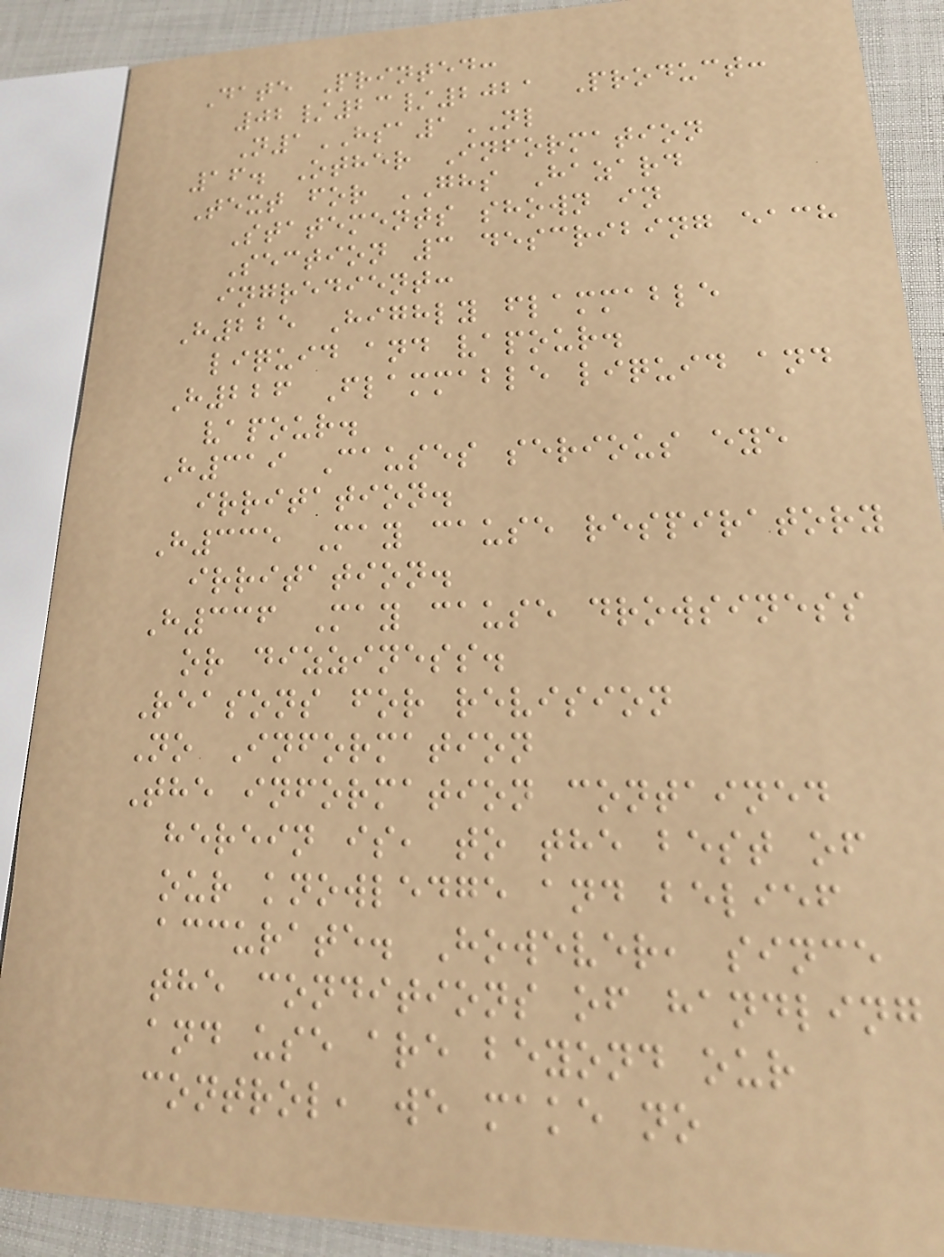Date Printed:
02/23/2021 Product:
N1HSA1NL
16. Other Information
Text for GHS Hazard
Statements shown in
Section 3 describing each
ingredient:
H225 Highly flammable
liquid and vapour.
H226 Flammable liquid and
vapour.
H319 Causes serious eye
irritation.
H335 May cause respiratory
irritation.
H336 May cause drowsiness
or dizziness.
Reasons for revision
No Information
The information contained
herein is, to the best of
our knowledge and belief
accurate. However, since
the conditions of handling
and use are beyond our
control, we make no
